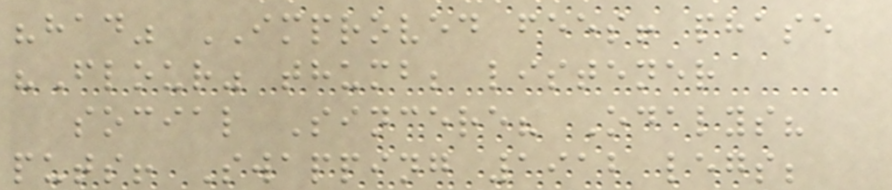"had" IMPROVED fees! phase
"Flour" thumb; listener
social Sincere? Odalys?
puts! Swapping 1912 legs;
